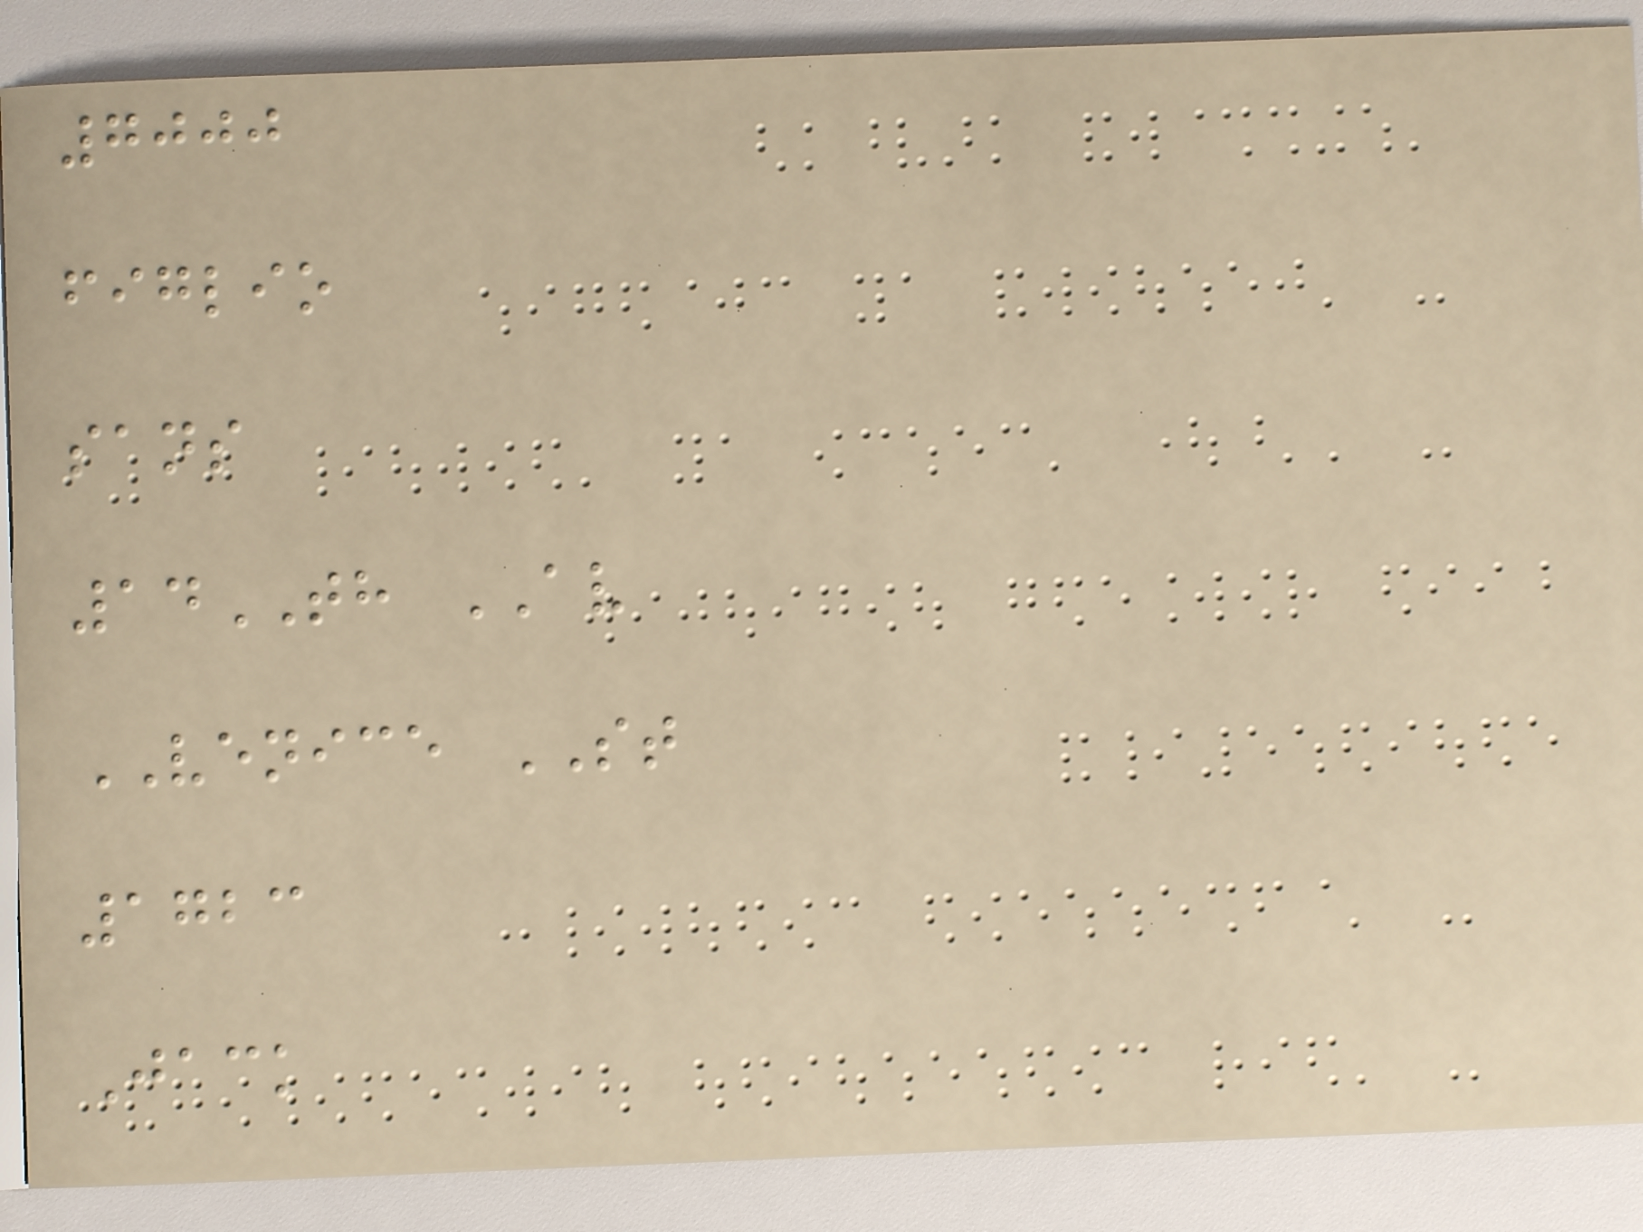7000
figlio
sans
14TH AV
VENICE ST
1723
Jack
